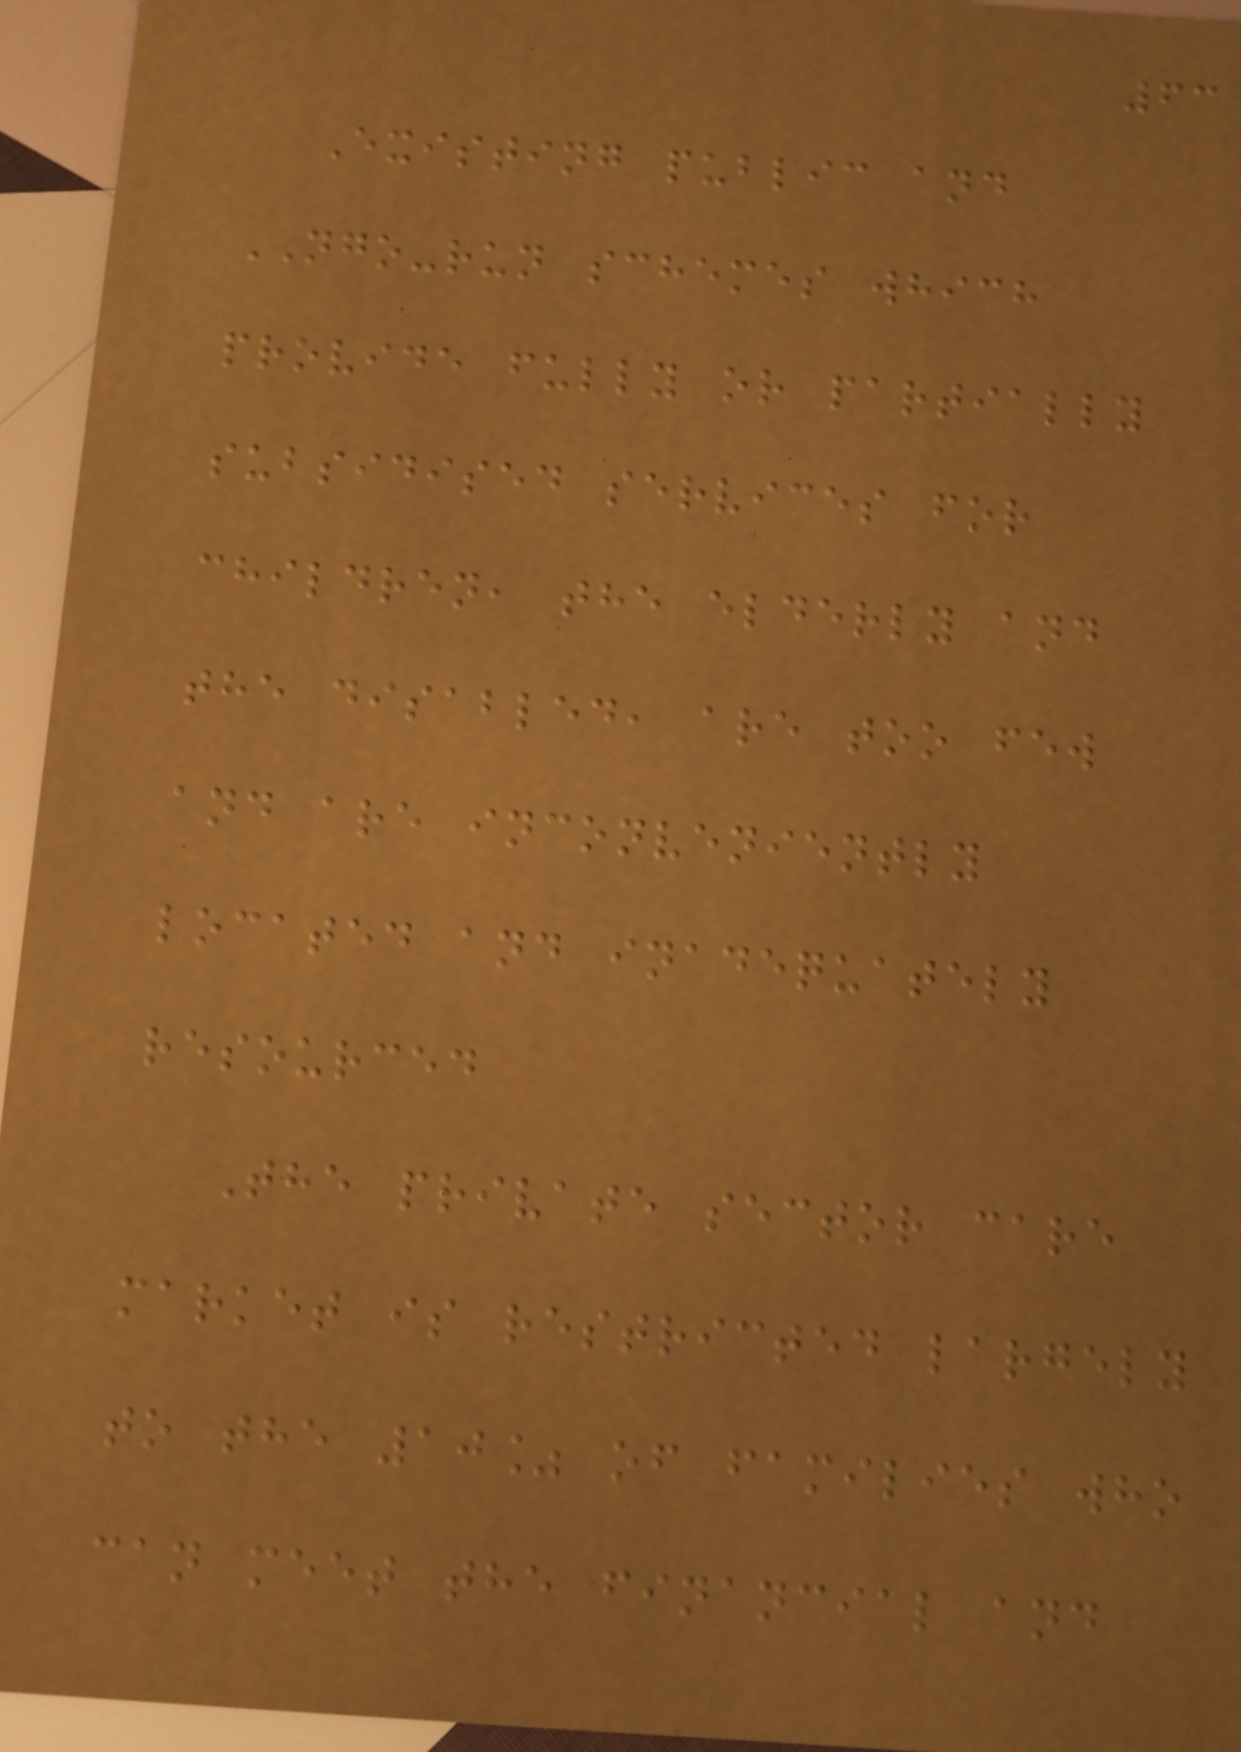63
Existing public and
NGO-run schemes which
provide fully or partially
subsidised services for
children, the elderly and
the disabled, are too few
and are inconveniently
located and inadequately
resourced
The private sector care
market is restricted largely
to the 10% of families who
can meet the financial and
